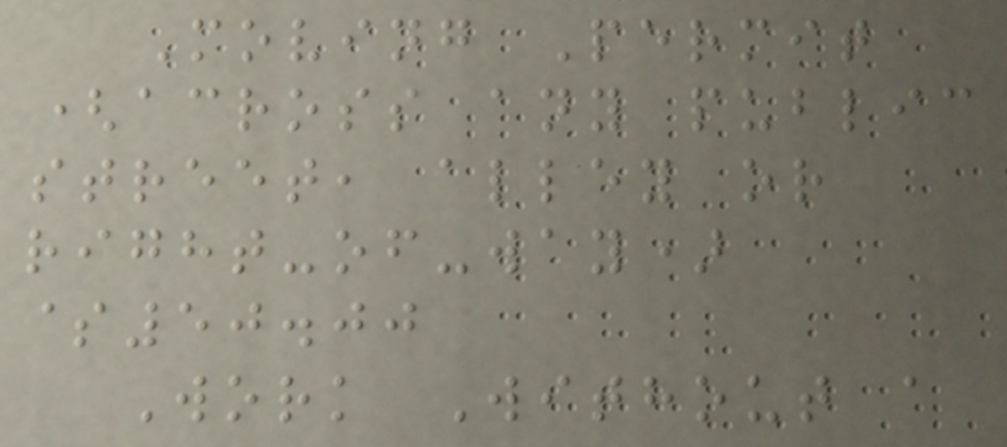Moving Permit
(across any public
street, alley or
right-of-way)
$50.00
Work Without a
